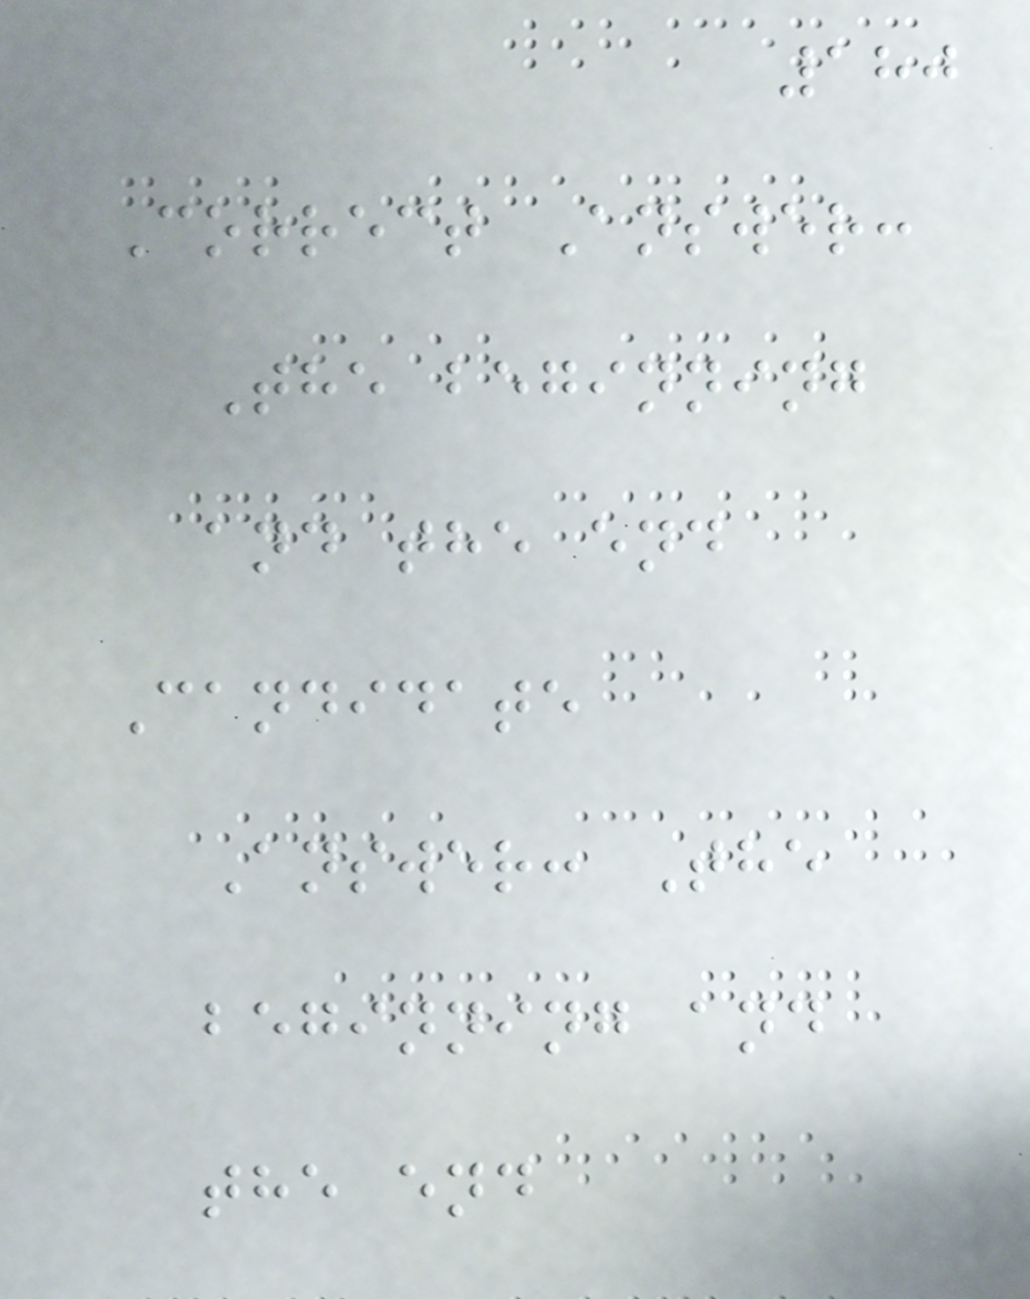180
Correct Answer:
The beginning
and the end
Candidate
Answer: The
beginning and
the end
